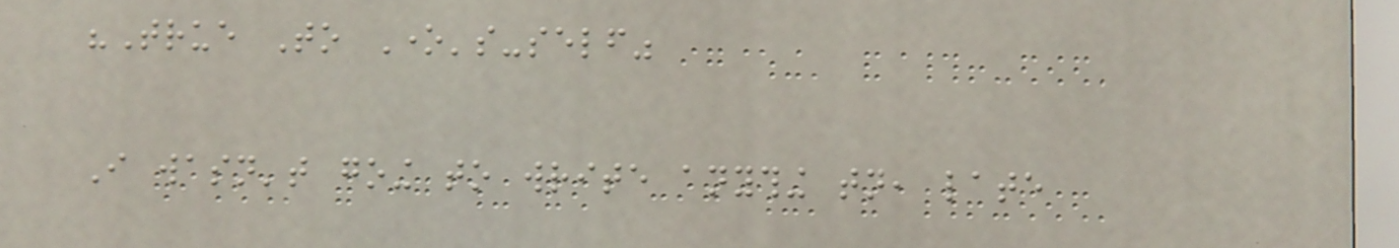"True To One's-self"
I wasn't going to write anything tonight, late
